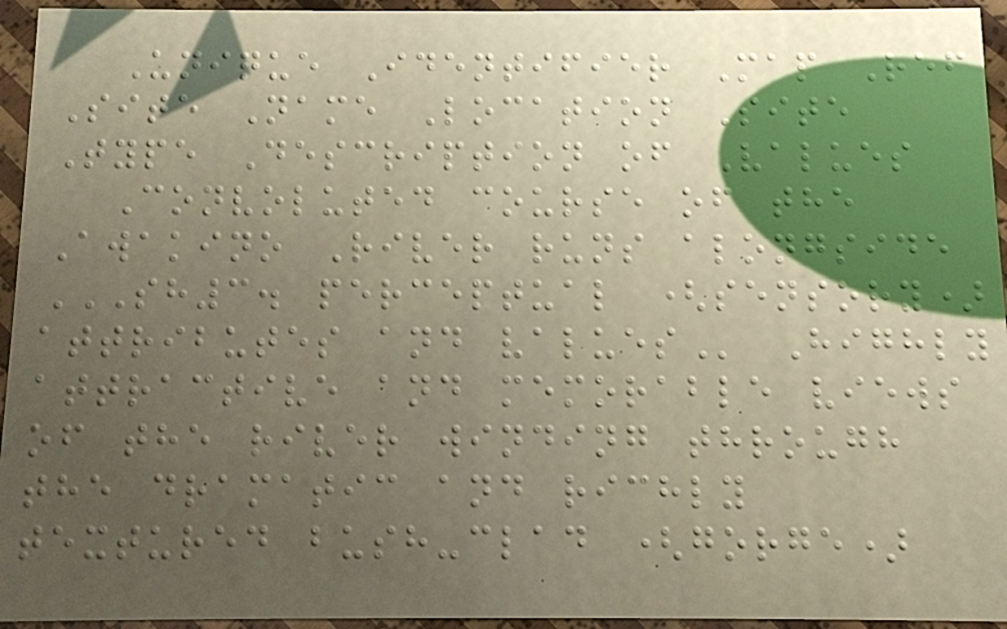Unique Identifier Map Ref
Site Name Location Site
Type Description of Values
Convoluted course of the
Awakino River runs alongside
SH3. PERCEPTUAL (SENSORY)
ATTRIBUTES AND VALUES Highly
attractive and memorable views
of the river winding through
the dramatic and richly
textured bush-clad (gorge)
